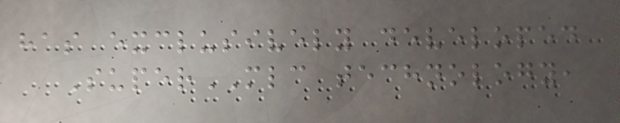has exclusively developed
SuperMLC technology,
